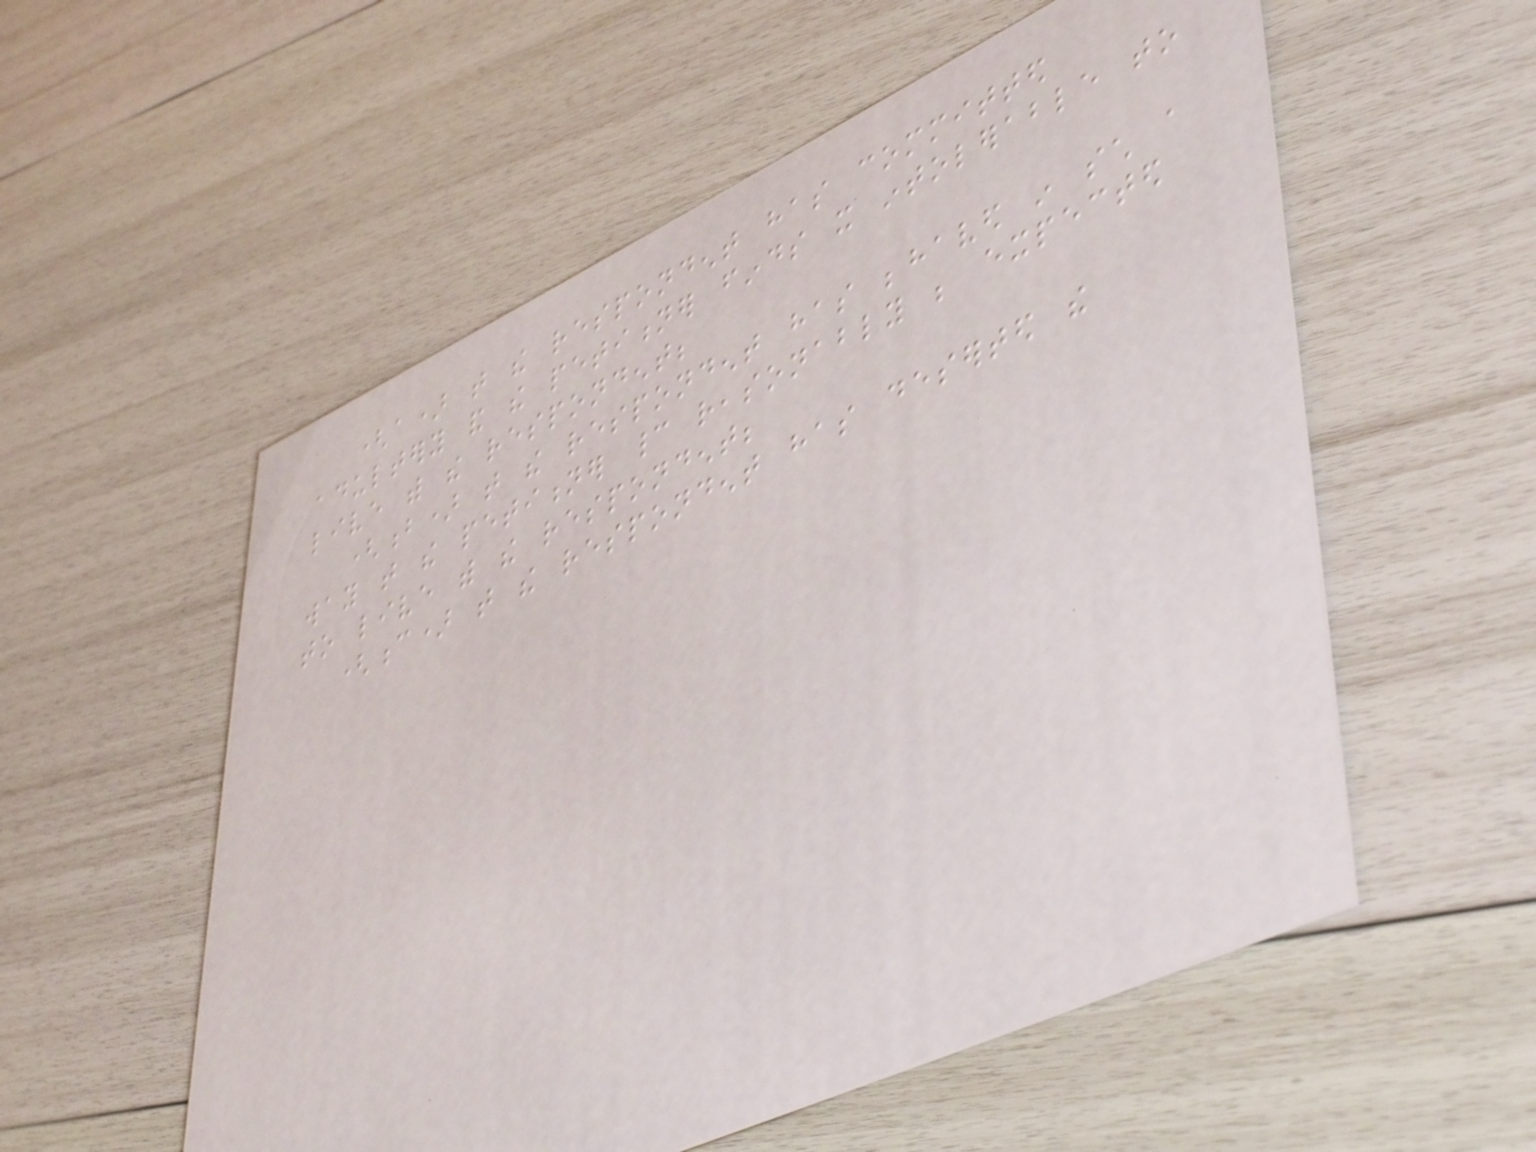(a) that the respondent has committed
adultery and the petitioner finds it intolerable to
live with the respondent;
(b) that the respondent has behaved in such a
way that the petitioner cannot reasonably be expected
to live with the respondent;
(c) that the respondent has deserted the
